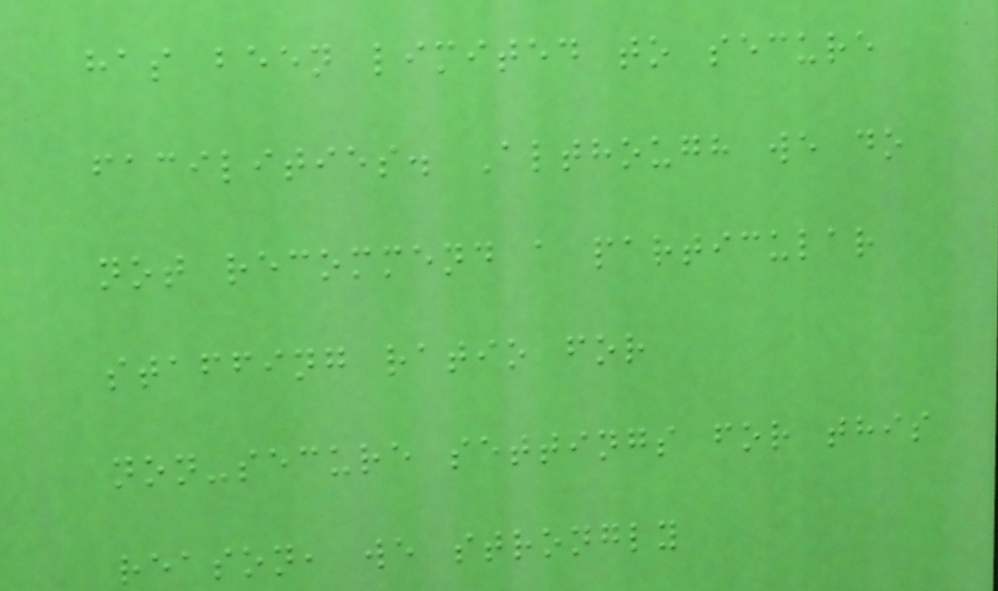has been limited to secure
facilities. Although we do
not recommend a particular
staffing ratio for
non-secure settings for this
reason, we strongly
